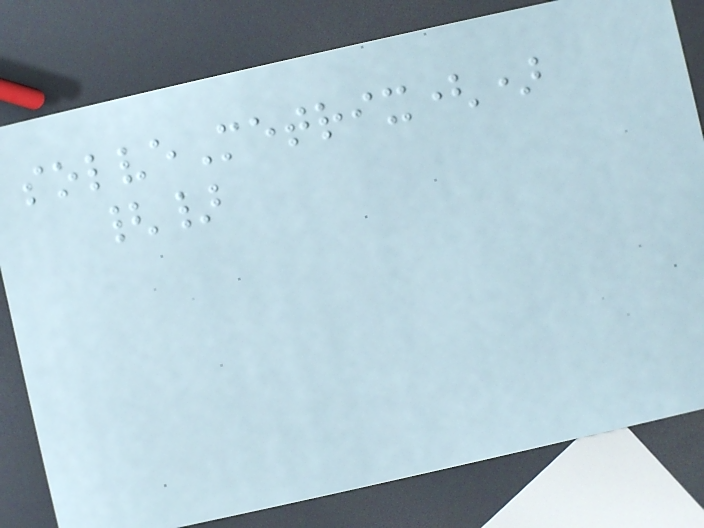solveMetrix()
{}
